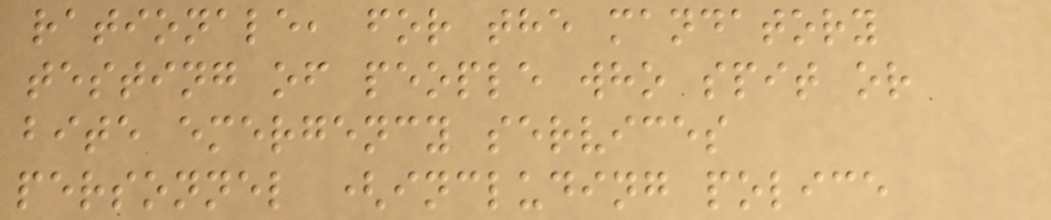rationale, for the mandatory
testing of people who spit or
bite emergency services
personnel (including police
